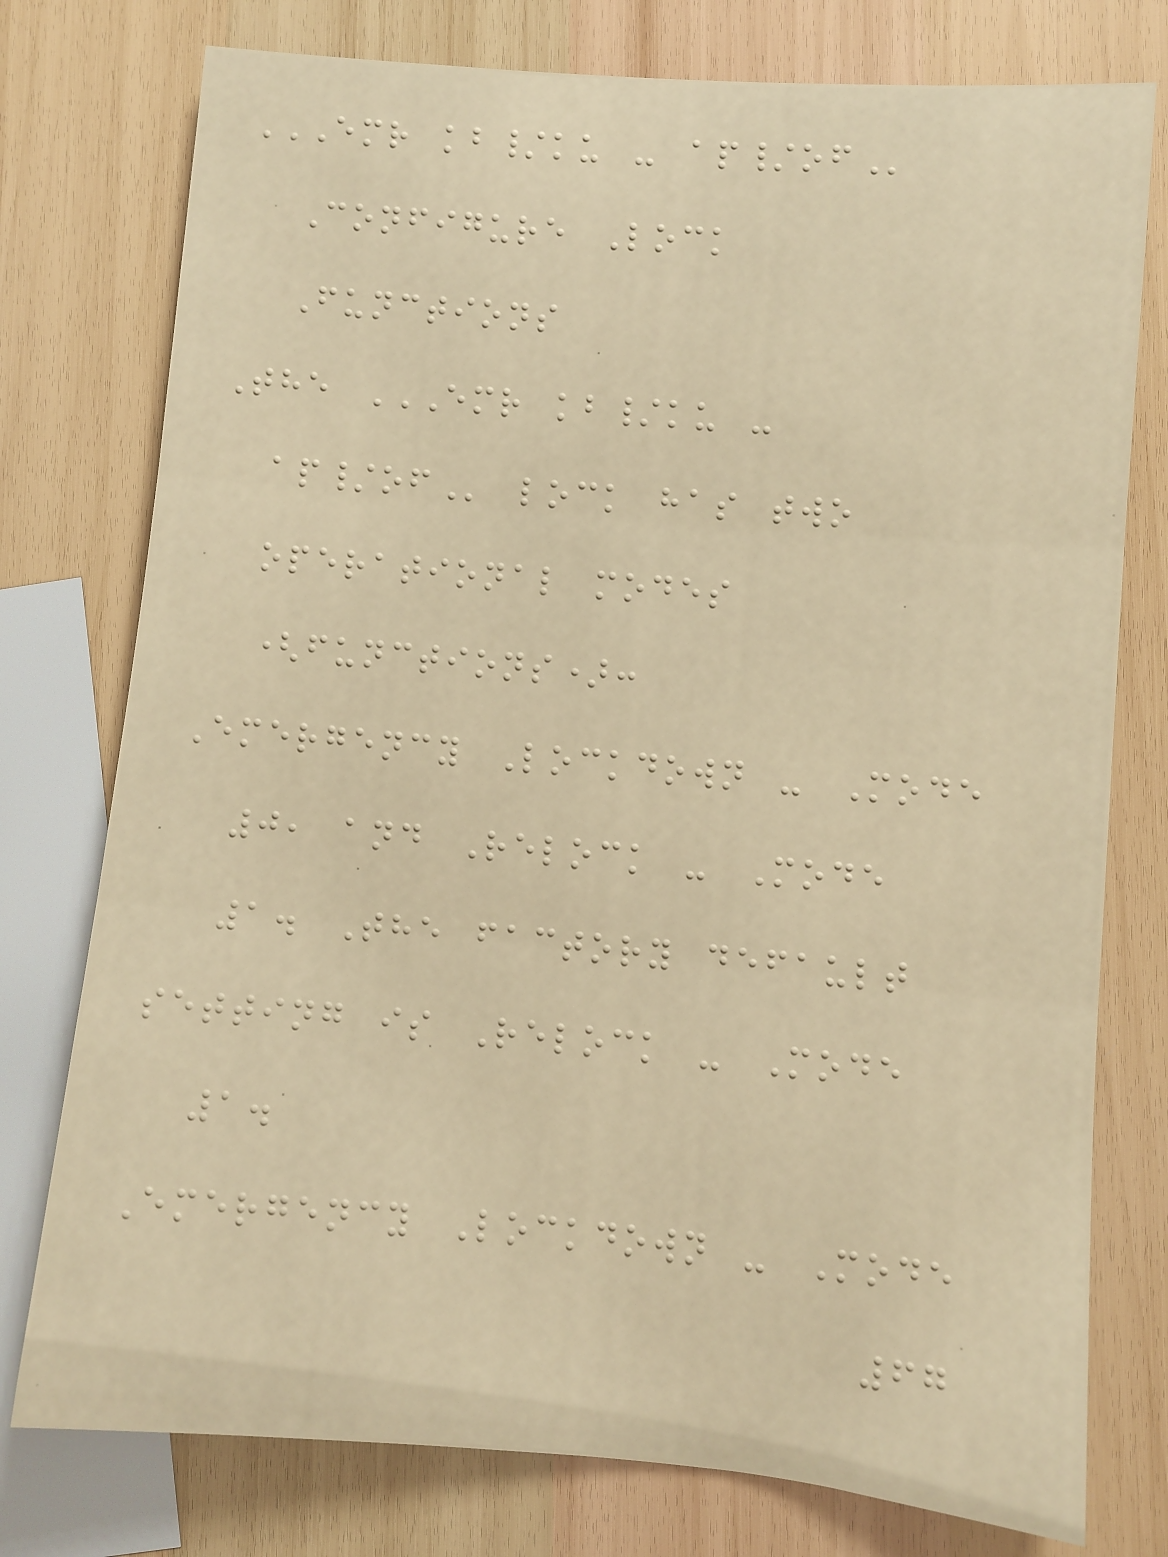EMR KB/KU - AP/OF
Configure Lock
Functions
The EMR KB/KU -
AP/OF lock has two
operational modes
(functions):
Emergency Lockdown - Mode
0, and Relock - Mode
1. The factory default
setting is Relock - Mode
1.
Emergency Lockdown - Mode
67
